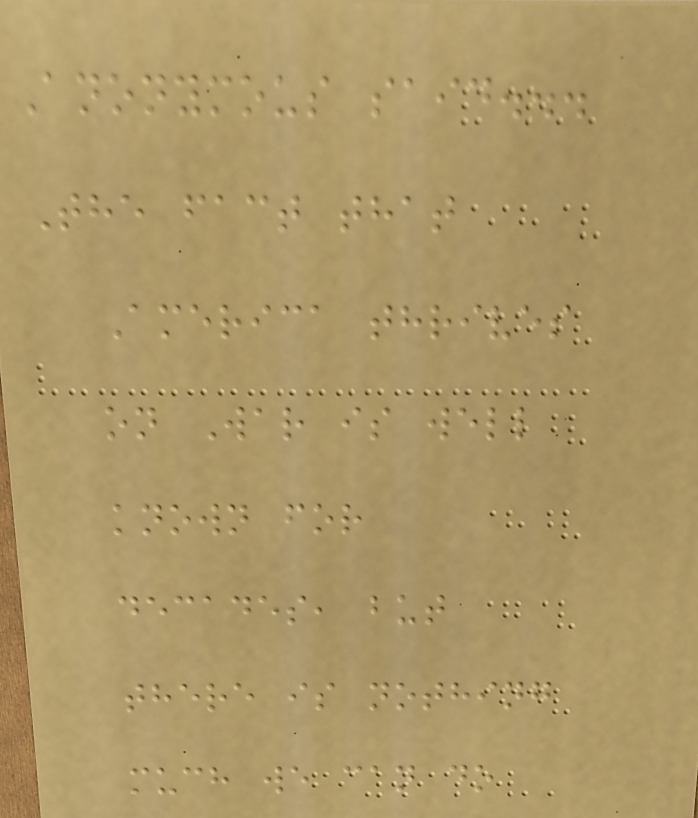Anonymous said...
The fact that
America thrives
on War is well
known for
decades, but
there is nothing
much we can do
